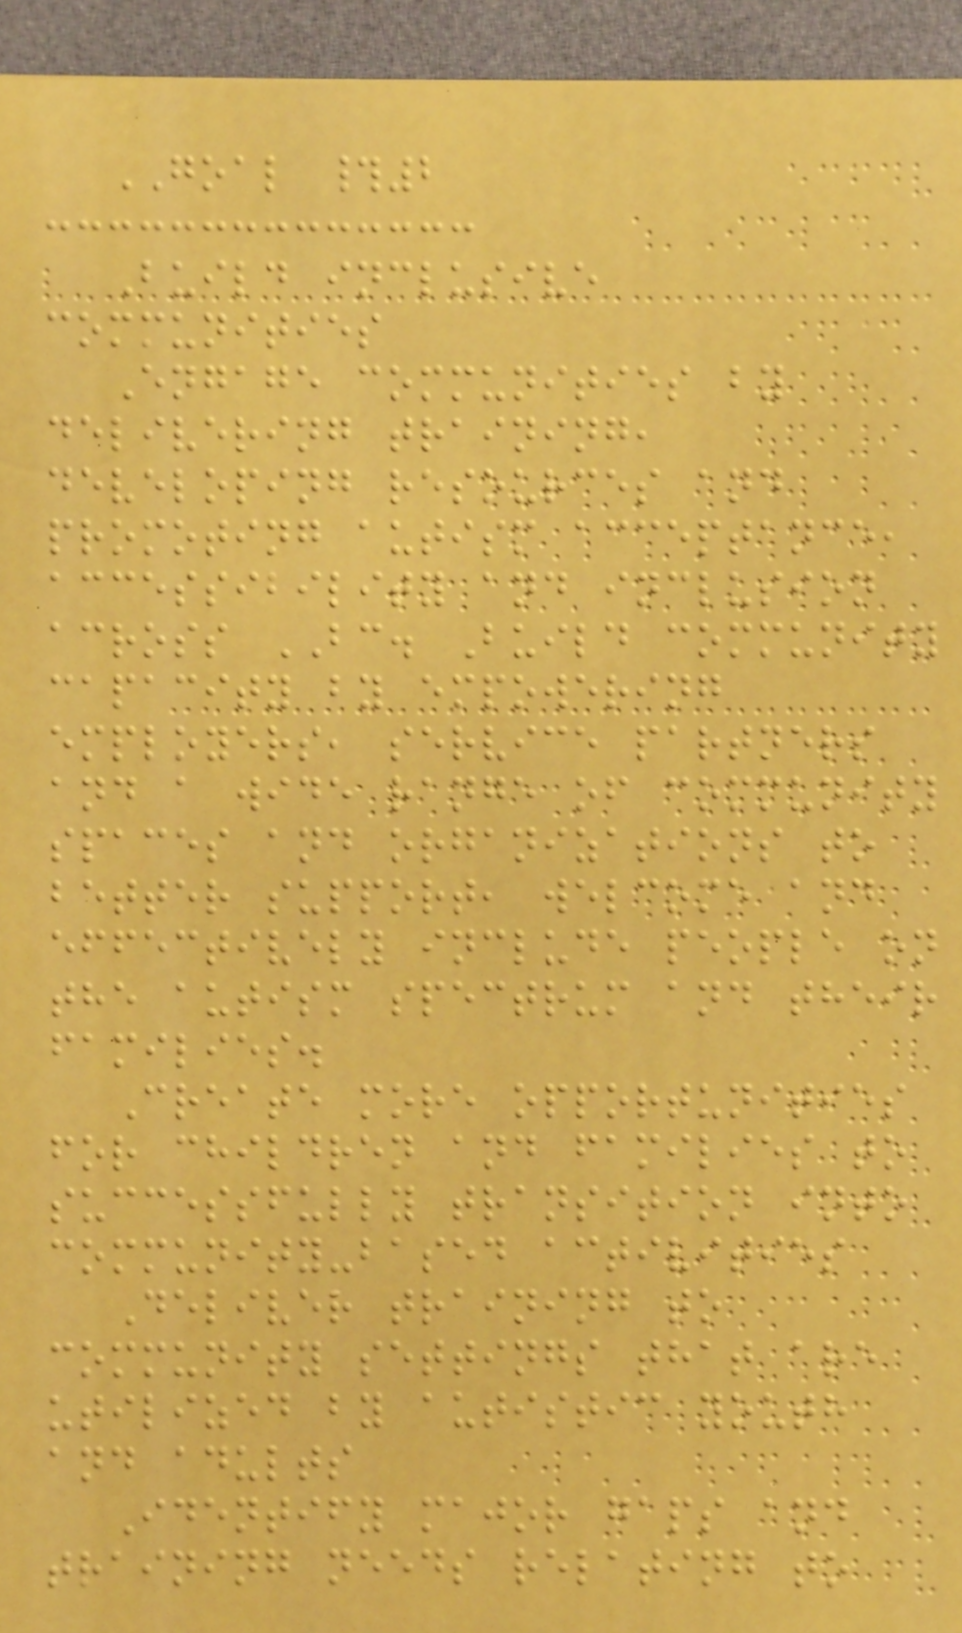GOAL #2
Build inclusive
communities
Engage communities by
delivering training,
developing resources and
promoting autism acceptance,
accessibility and inclusion
across BC. Build community
capacity by empowering
employers, service partners
and a wide range of community
spaces and organizations to
better support, welcome and
effectively include people on
the autism spectrum and their
families.
Create more opportunities
for children and families to
successfully transition into
community-based activities
Deliver training to
community settings that are
utilized by autistic youth
and adults
Identify major gaps and
training needs relating to
